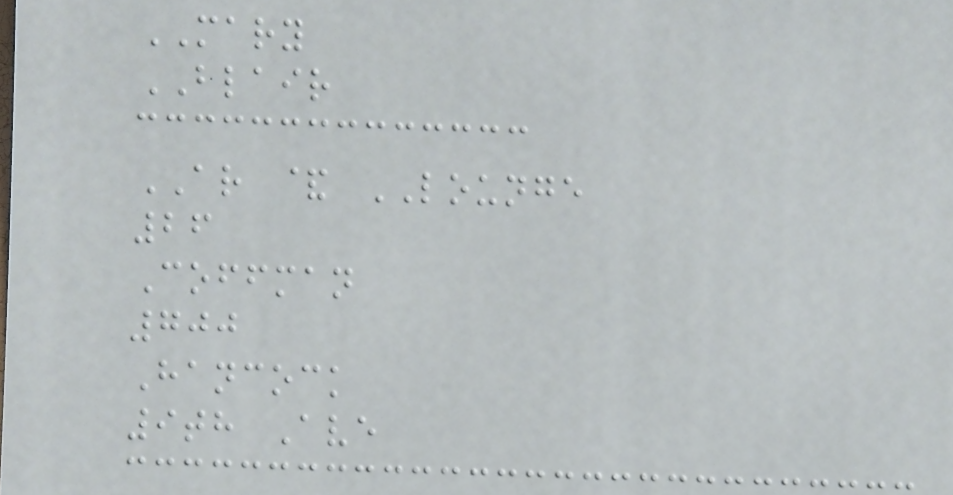MARY
BLAIR
AR & LOUNGE
26
Coffman
700
Hancock
9th Ave
